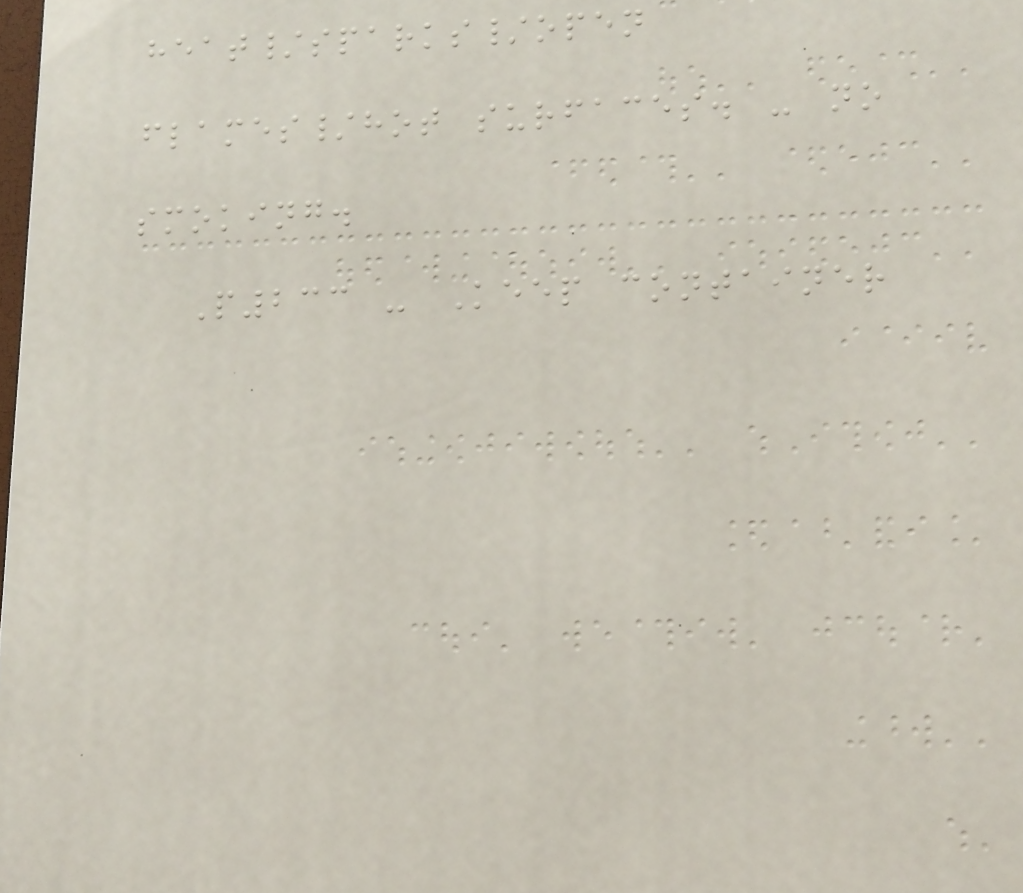heat/sparks/open
flames/hot surfaces. - no
smoking.
P233 - Keep container
